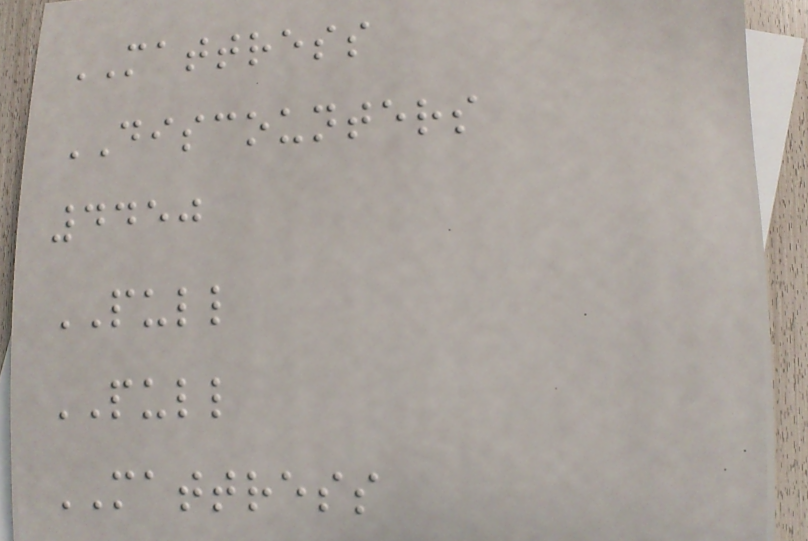MATTRESS
DISCOUNTERS
4450
PULL
PULL
MATTRESS
